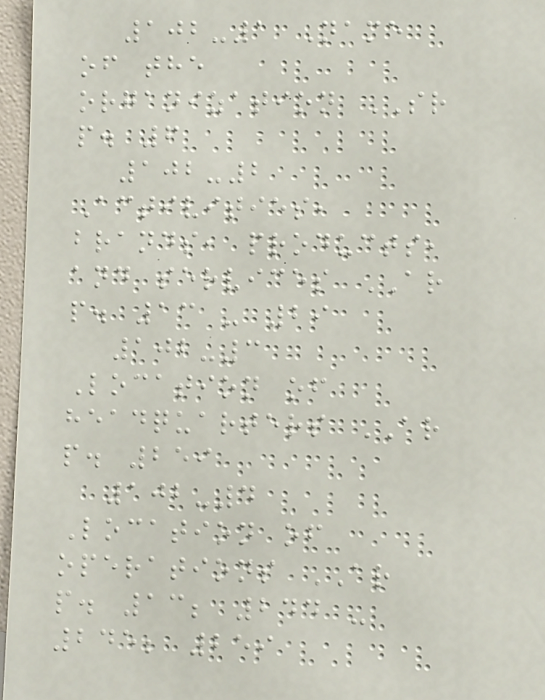102-1 Name
of the
organization SR
p. 6
102-2
Activities,
brands, products,
and services AR
p. 13 - 29
102-3
Location of
headquarters AR
p. 259
102-4
Location of
operations AR
p. 13; 244 -
245; 259
